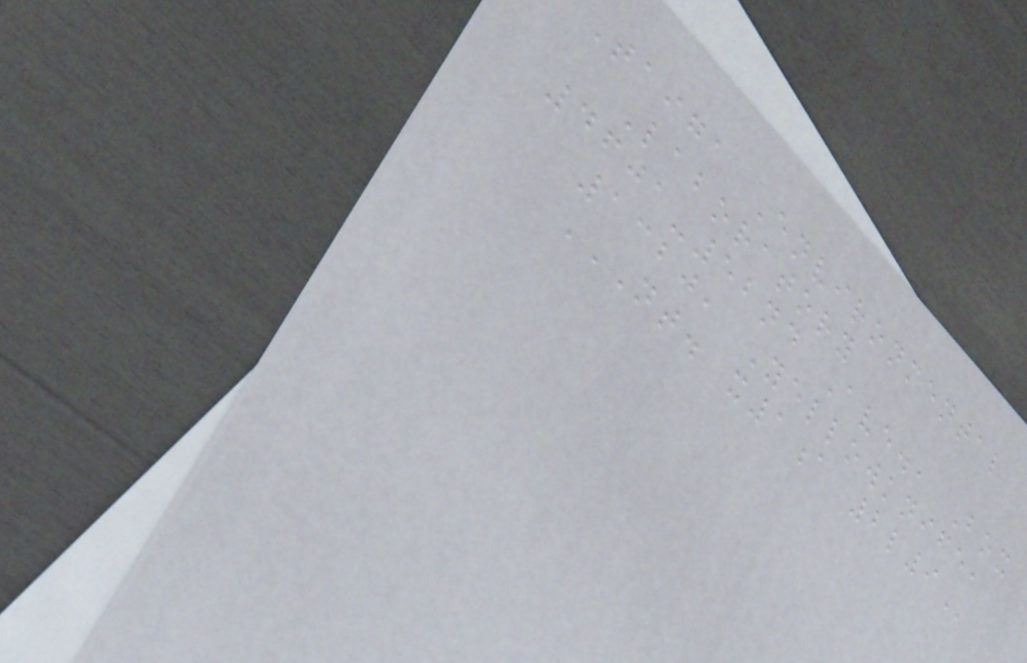Taiga Environmental
Laboratory
4601-52nd Ave., Box
1320, Yellowknife,
NT. X1A 2L9
